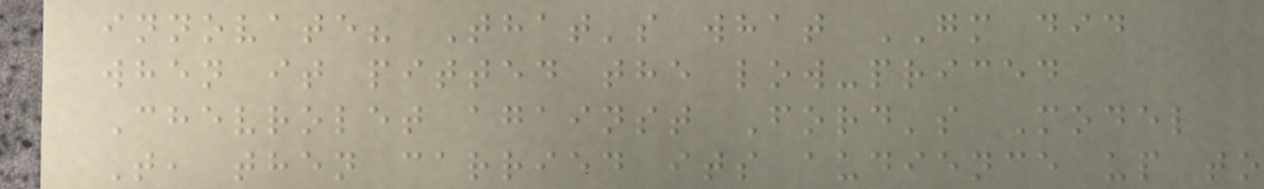innovate? That's what GM did
when it pitted the low-priced
Chevrolet against Ford's Model
T, then carried its audience up to
